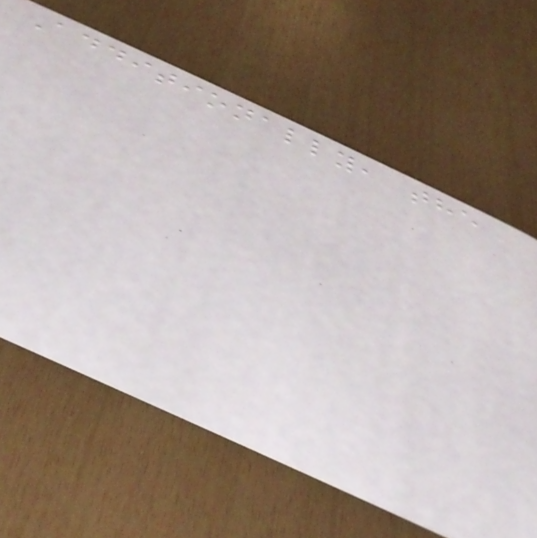Additionally, the
